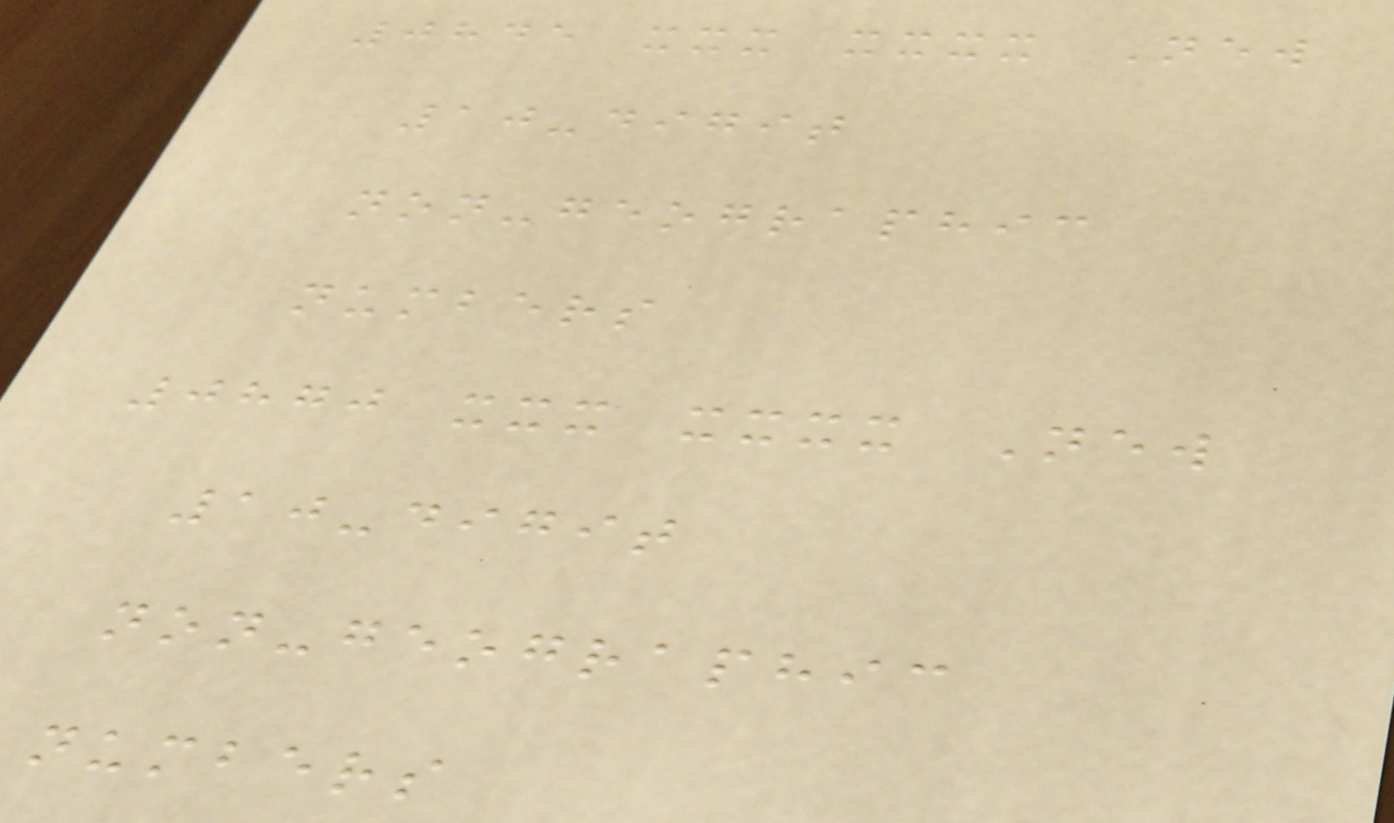0845 xxx xxxx New
10-digit
non-geographic
numbers
0870 xxx xxxx New
10-digit
non-geographic
numbers
